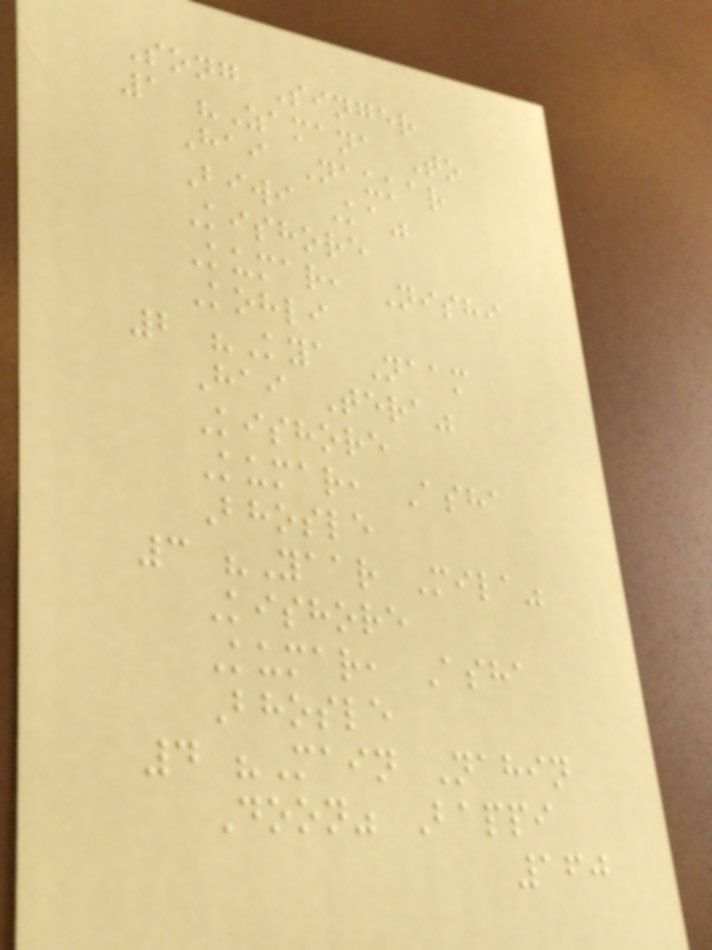Song Singer
1 "Zamana To
Hai Naukar
Biwi Ka"
Kishore
Kumar, Nishi
Kohli
2 "Kya Naam
Hai Tera"
Kishore
Kumar, Asha
Bhosle
3 "Yaar Mila"
Kishore
Kumar, Asha
Bhosle
4 "Main Nahin
Doon" Bappi
160
